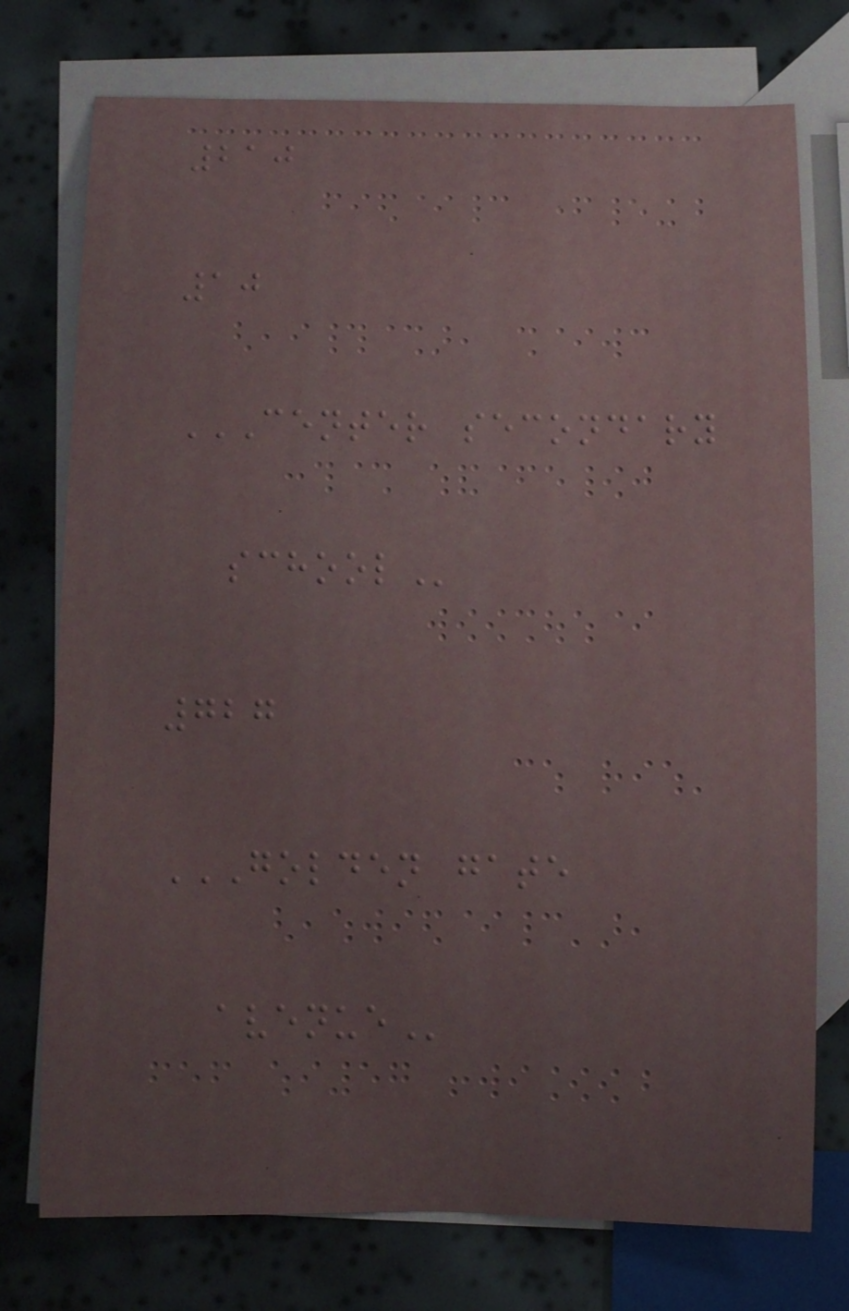210
10
CENTER SECONDARY
SCHOOL
727
GOLDEN GATE
AVENUE
